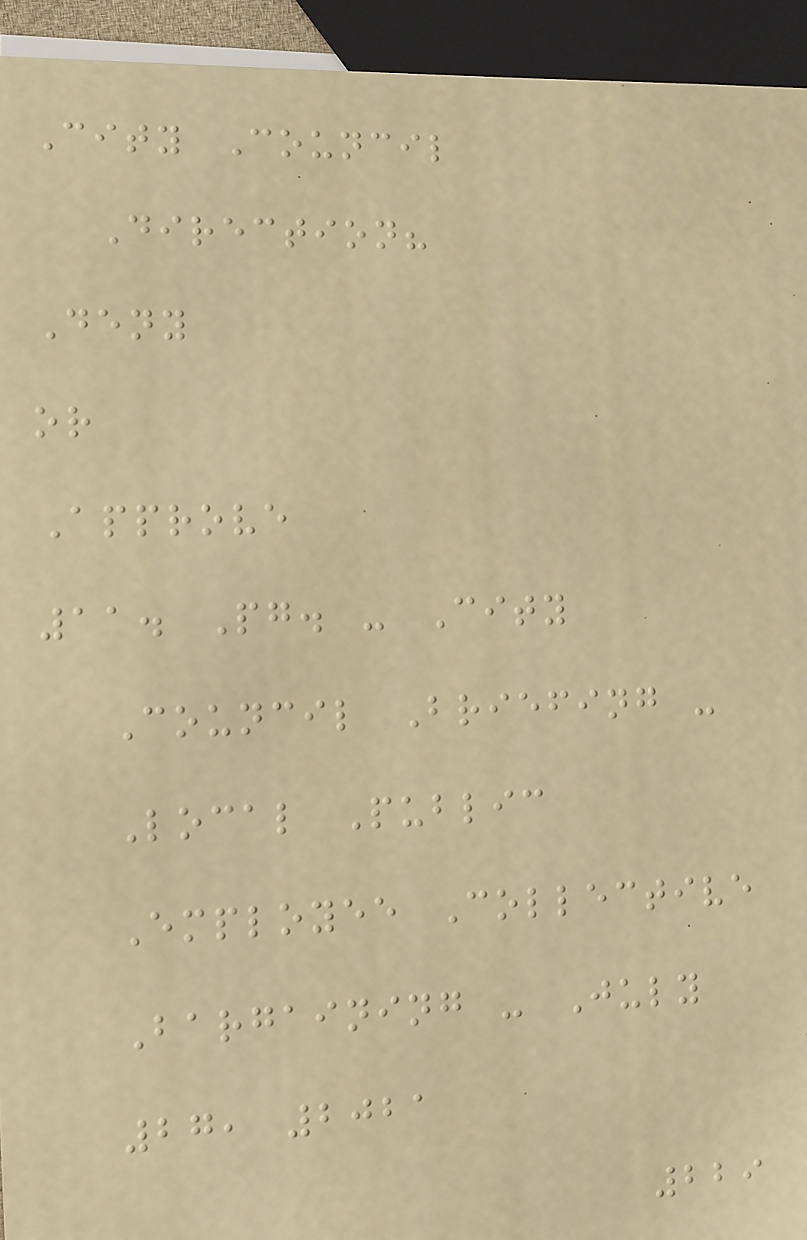City Council
Direction?
Deny
or
Approve
11. Pg. - City
Council Briefing -
Local Public
Employee Collective
Bargaining - July
27, 2021
229
